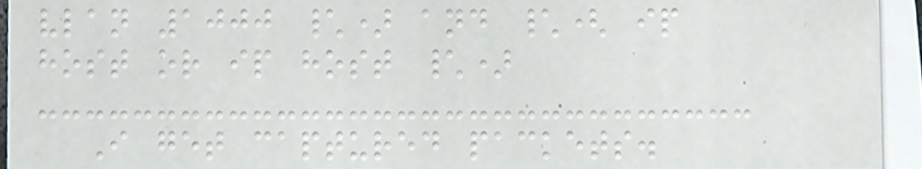vlan 1000 \) and \( ip
host or ip host \)
I get captured packets.
